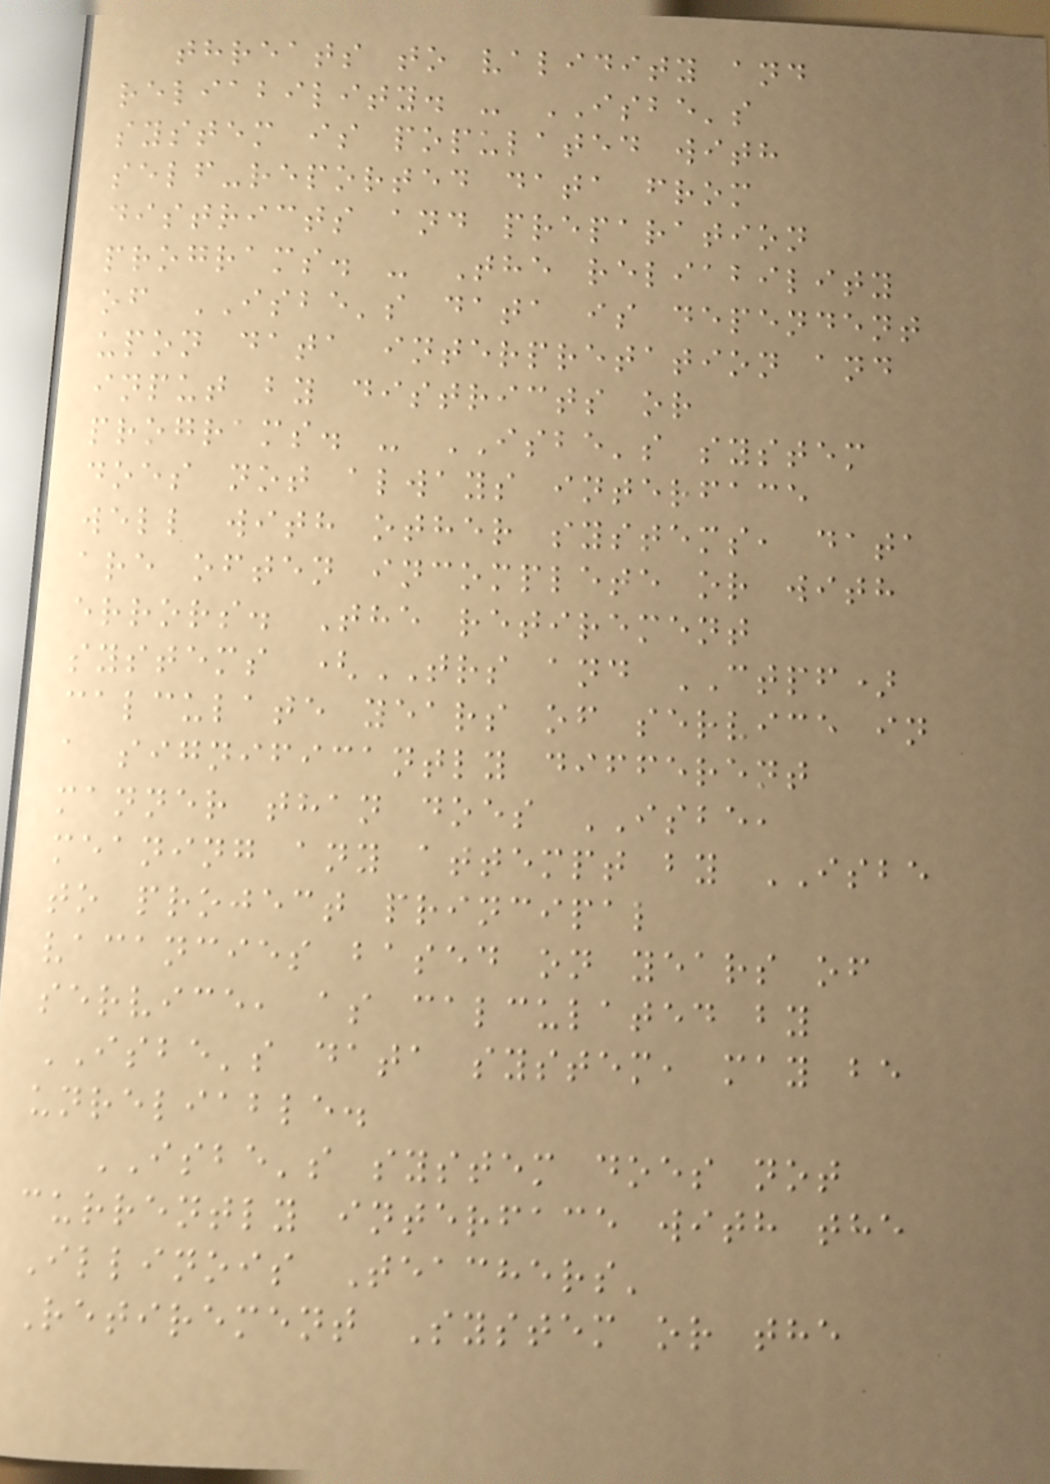threats to validity and
reliability. - ISBE's
system is populated with
self-reported data from
districts and preparation
programs. - The reliability
of ISBE's data is dependent
upon data interpretation and
input by districts or
programs. - ISBE's system
does not always interface
well with other systems, data
are often incomplete or with
errors. The retirement
systems (TRS and CTPF)
calculate years of service in
a significantly different
manner than does ISBE,
meaning any attempt by ISBE
to project principal
vacancies based on years of
service, as calculated by
ISBE's data system, may be
unreliable.
ISBE's system does not
currently interface with the
Illinois Teachers'
Retirement System or the
